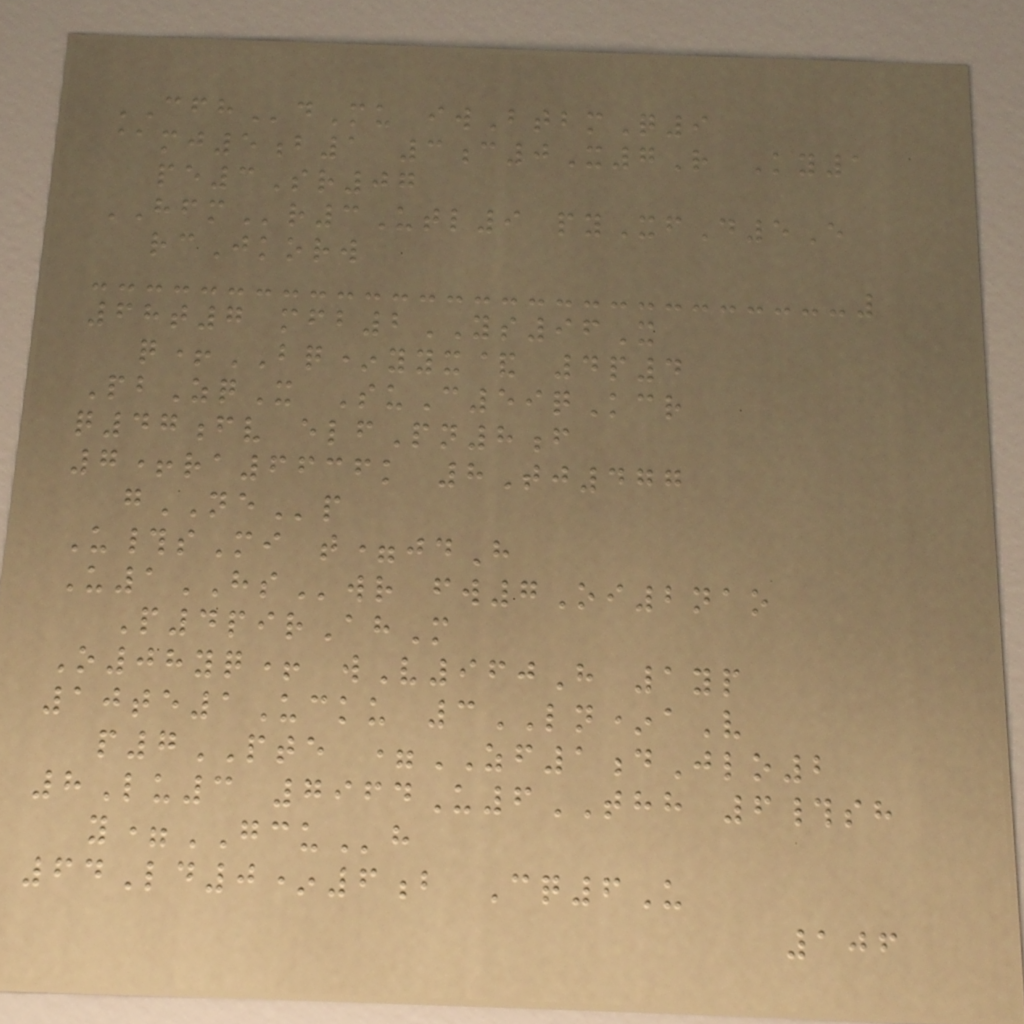CFHdMu iwBtbmQ9
@mj5b1 3c0X7R Ky1
pe3Sr07
HFMr3Utl9 pyXfD5E
rcJkorw
68t7 mfb2YS96X
q+BQ*yyx& 4p4
PbZqX SuC59qKcr
q47fv elfPn8f
7+ra6636k 8Tj477
gNEp
U#sMi t=jdH
U1HSwr fw7Oi2nao
P4pirAhM
O08yq+ wV960H 1yp
10te1Ucku 3LN*aV
p7PTE =ZF1dJlo2
8Lu3 7964U6THH 6#sh
y=GCUh
64Ld0*6b Cq6U
106
